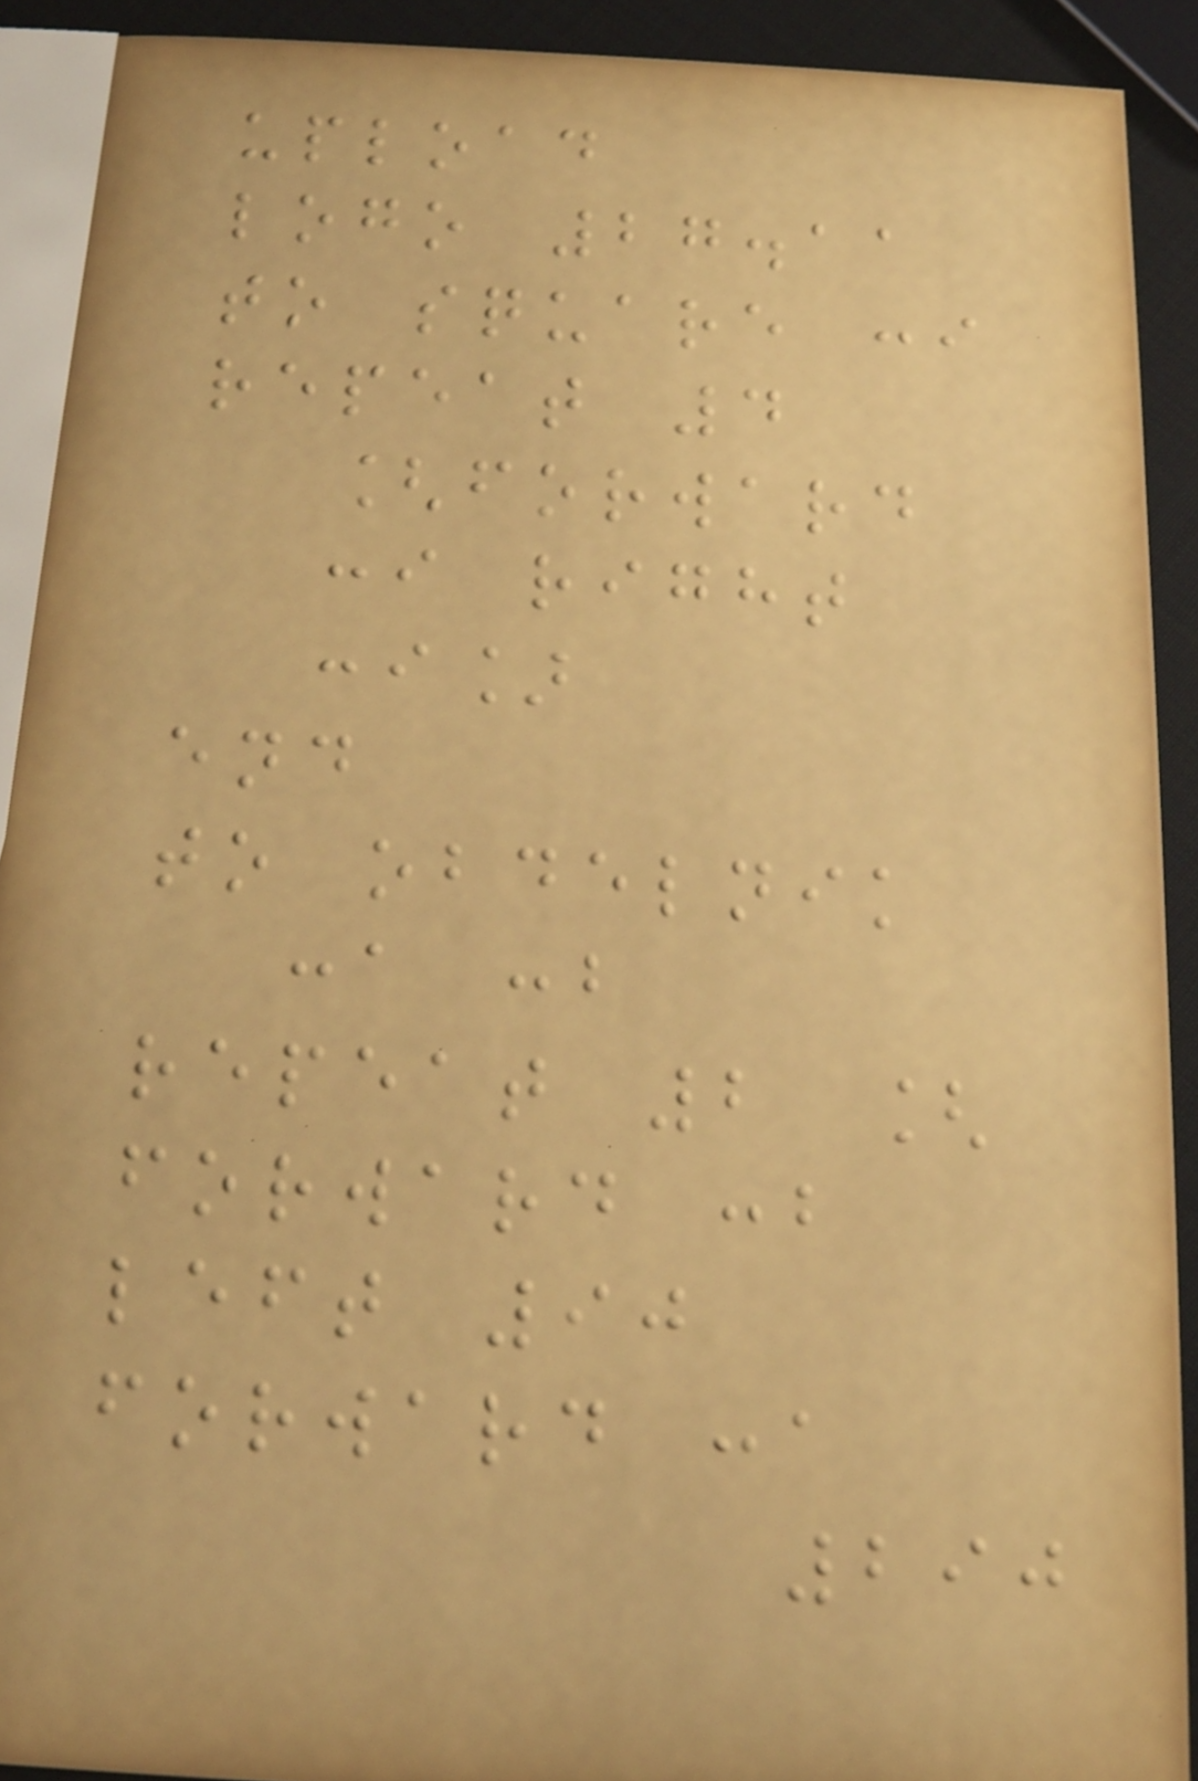upload
logo 27.11
to square :i
repeat 4
[forward
:i right
:i]
end
to obdelnik
:a :b
repeat 2 [
forward :b
left 90
forward :a
290
